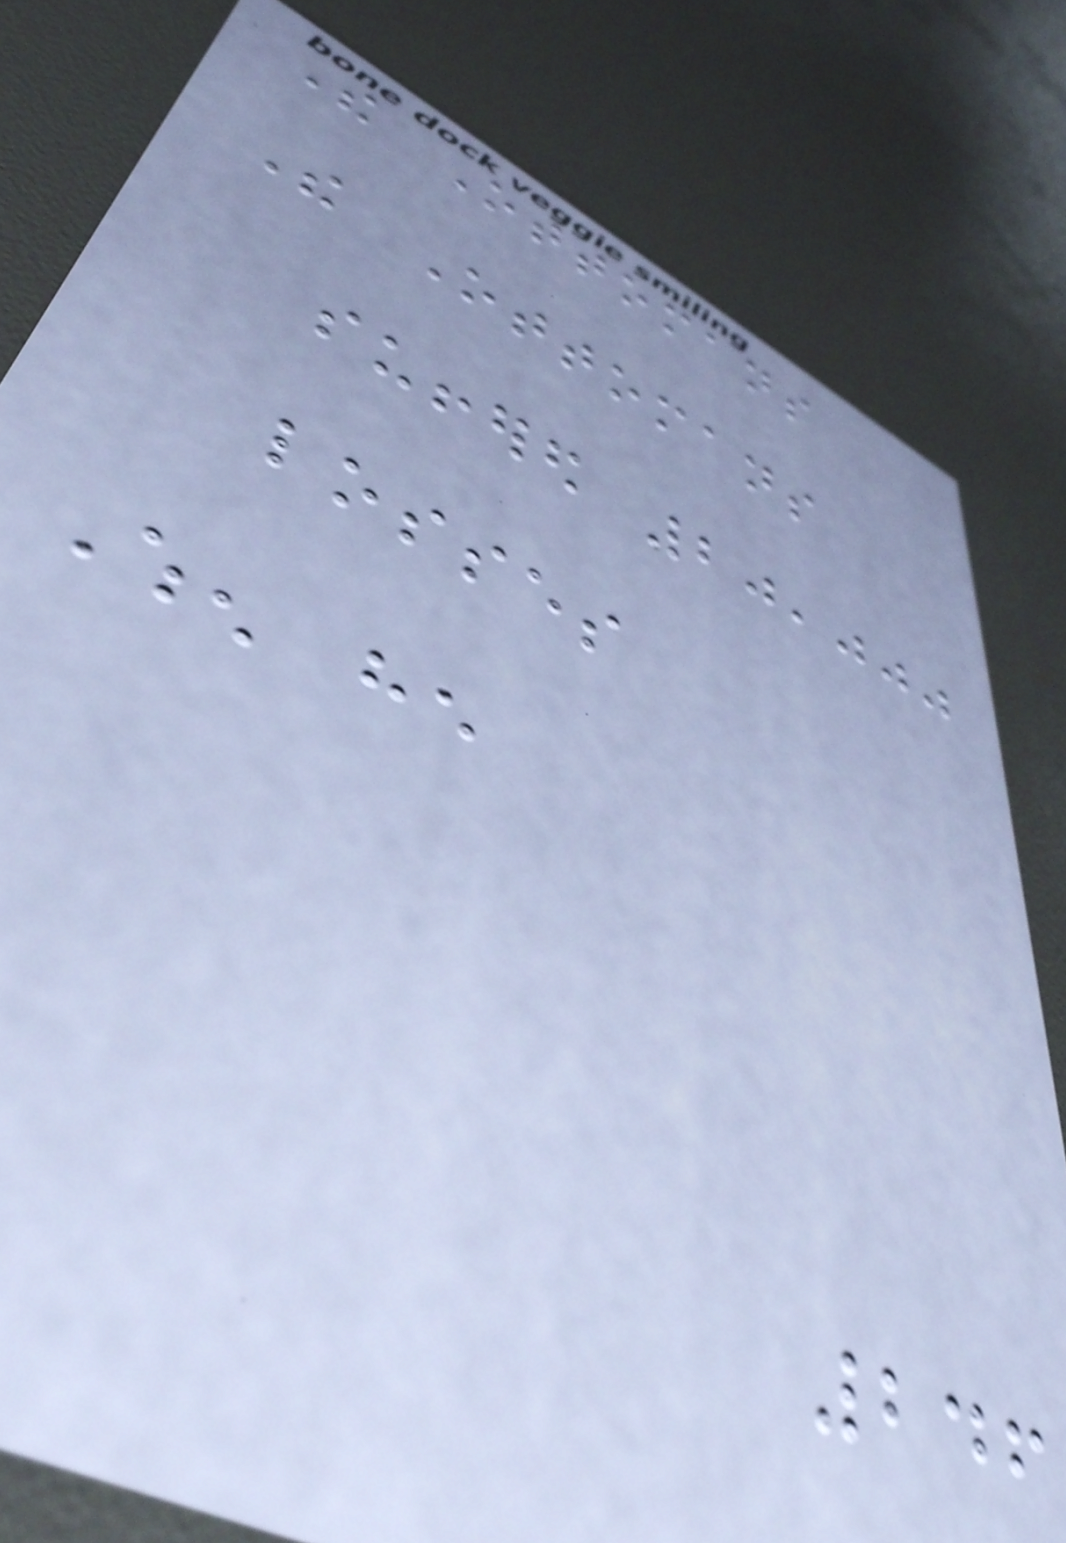The Ottomans
The Ottomans
suffered 20,000
losses
When he
246
